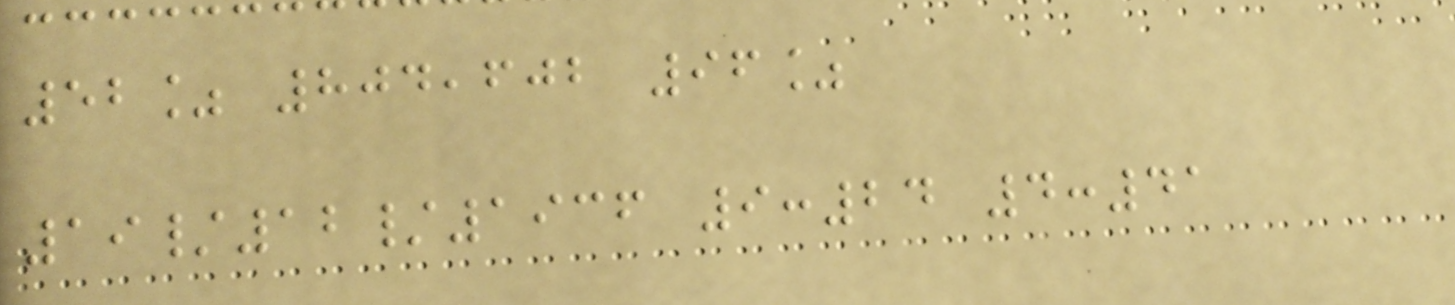52% 804,602 96%
19/12/1936 9:24 4:41
